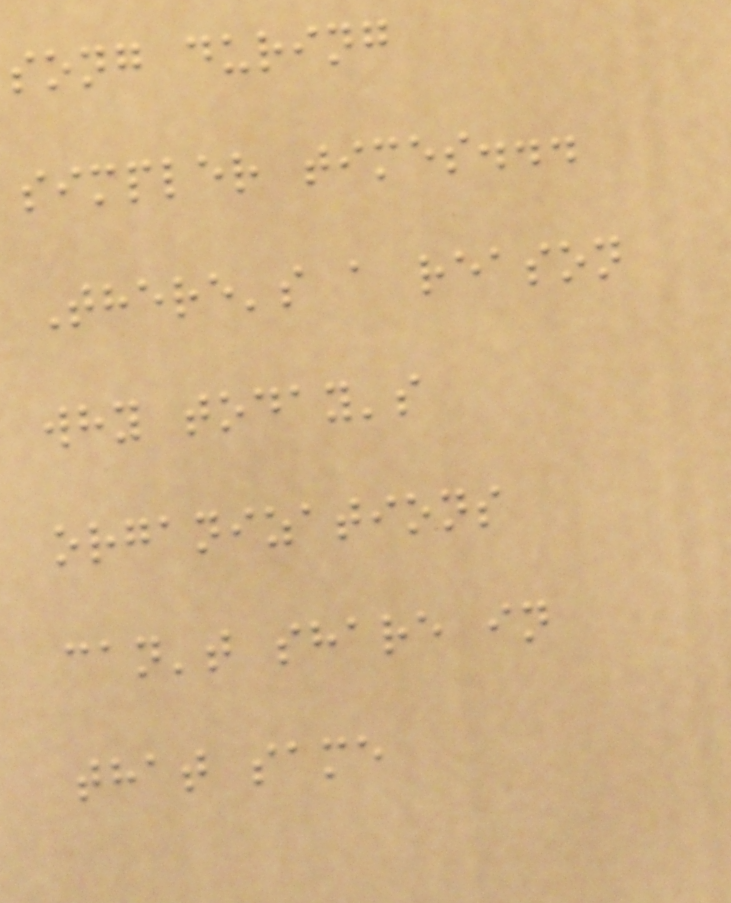song during
simpler times...
There's a reason
why today's
organizations
can't share in
that same
